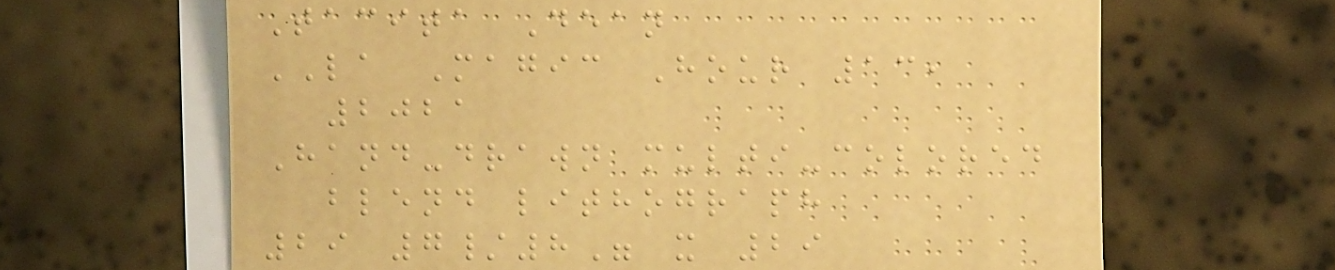Tacita Dean
LA Magic Hour 13,
2021
Hand-drawn multi-colored
blend lithograph
29 7/8" x 29
